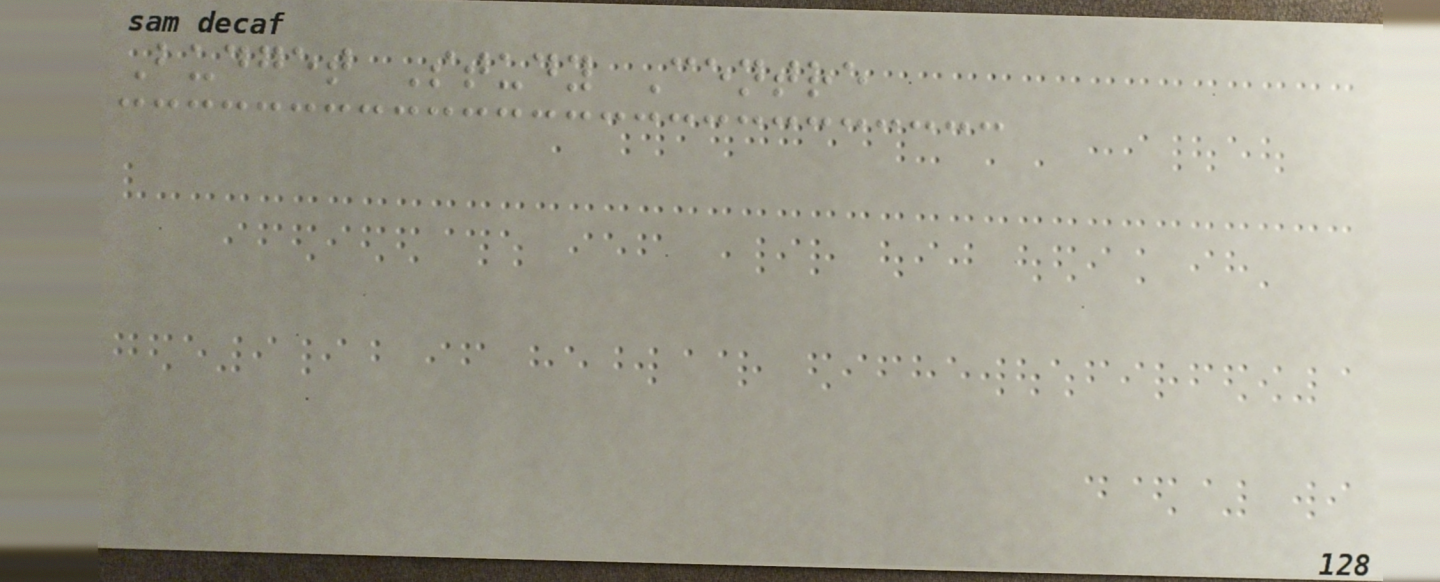Budget Study Centre
